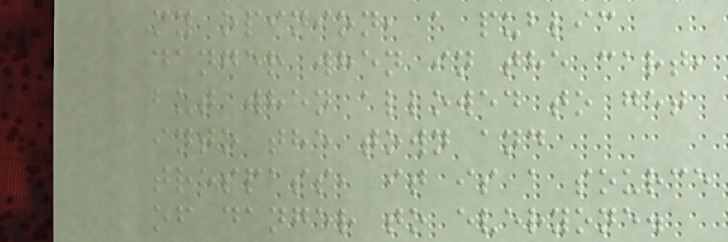my opinion, a public
danger when in the cart,
but when allowed to get
into the town and
trespass, it is a source
of danger to everyone.
